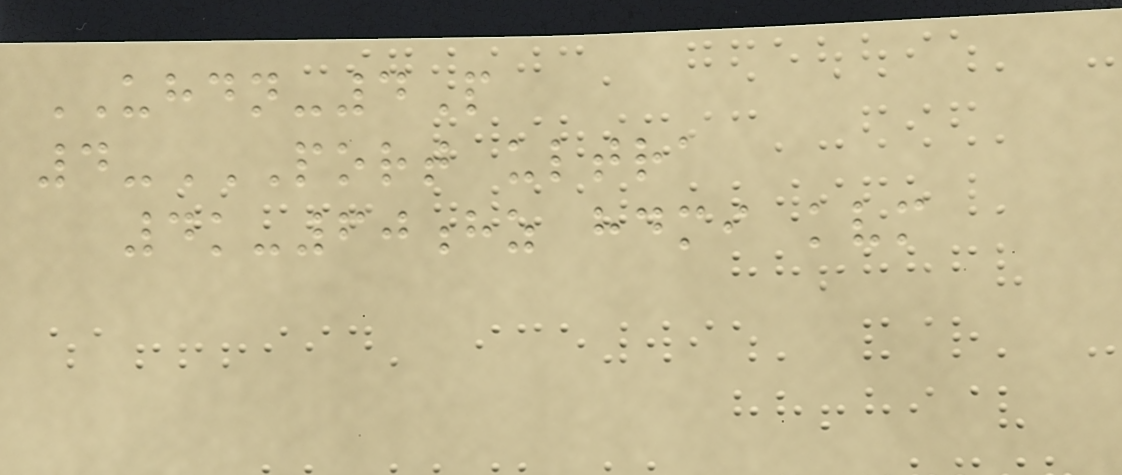UHDN-4P
4-PORT ULTRA
4K-60HZ HDMI KVM
